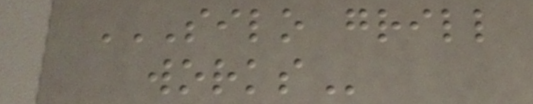SILO GRILL
WORKS
